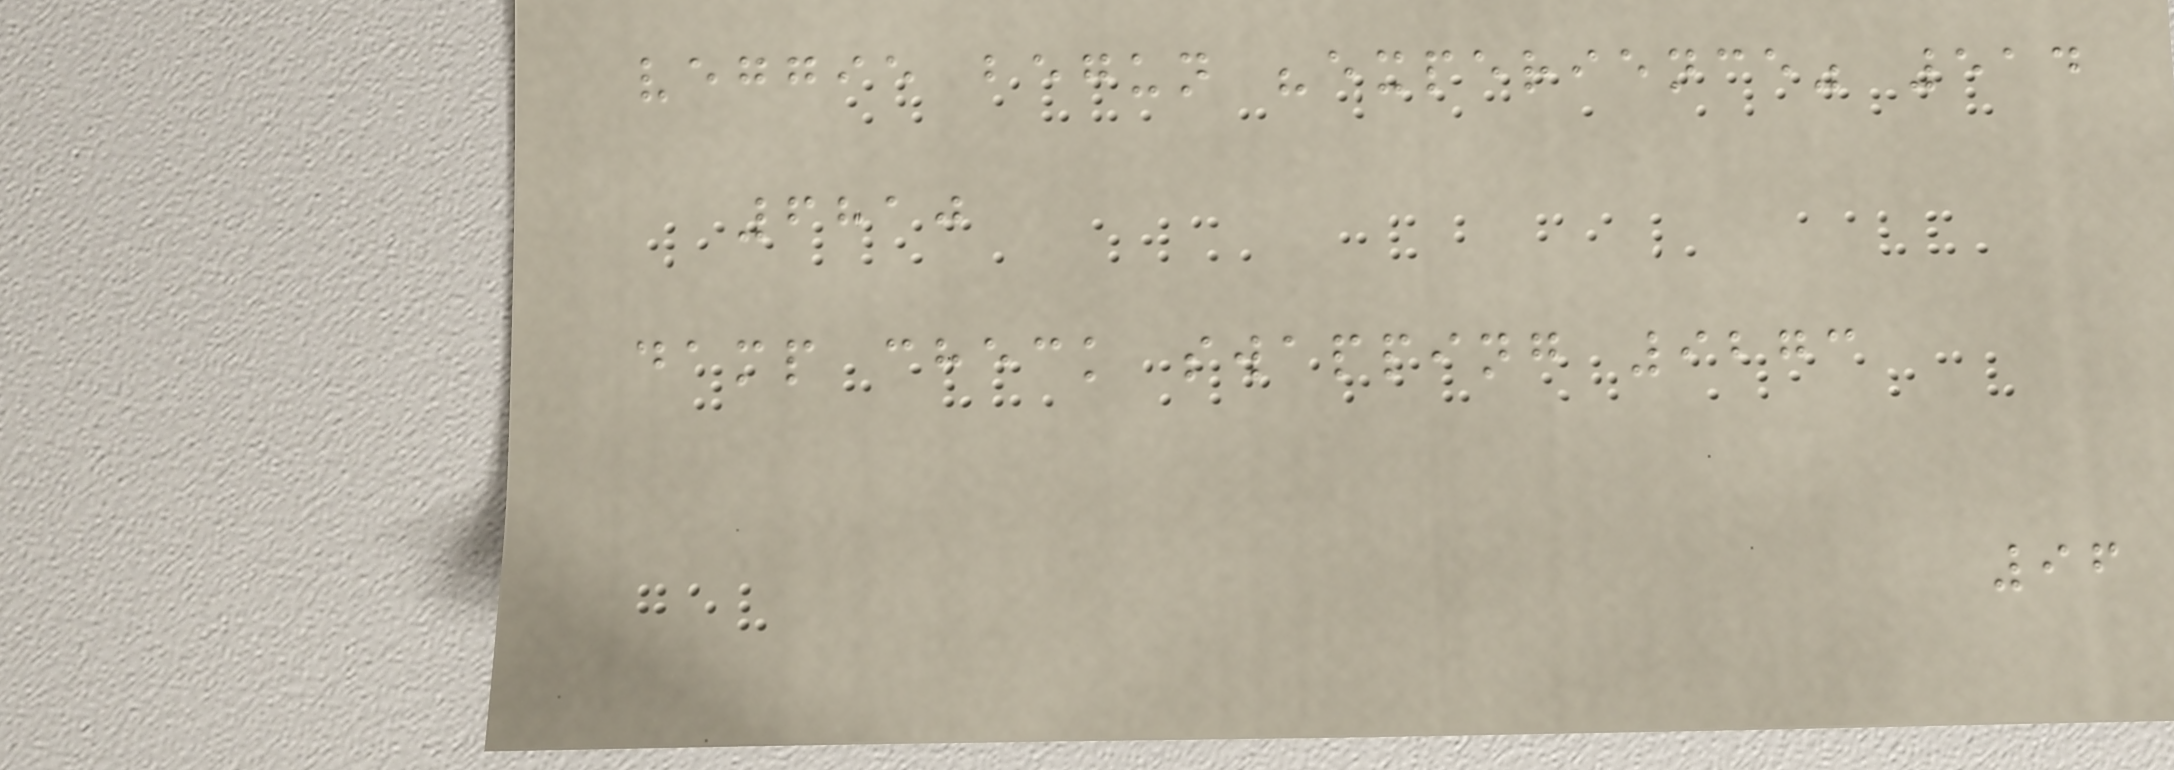veggie begun "experience" 514
6810
damp check swapping 9273
96
